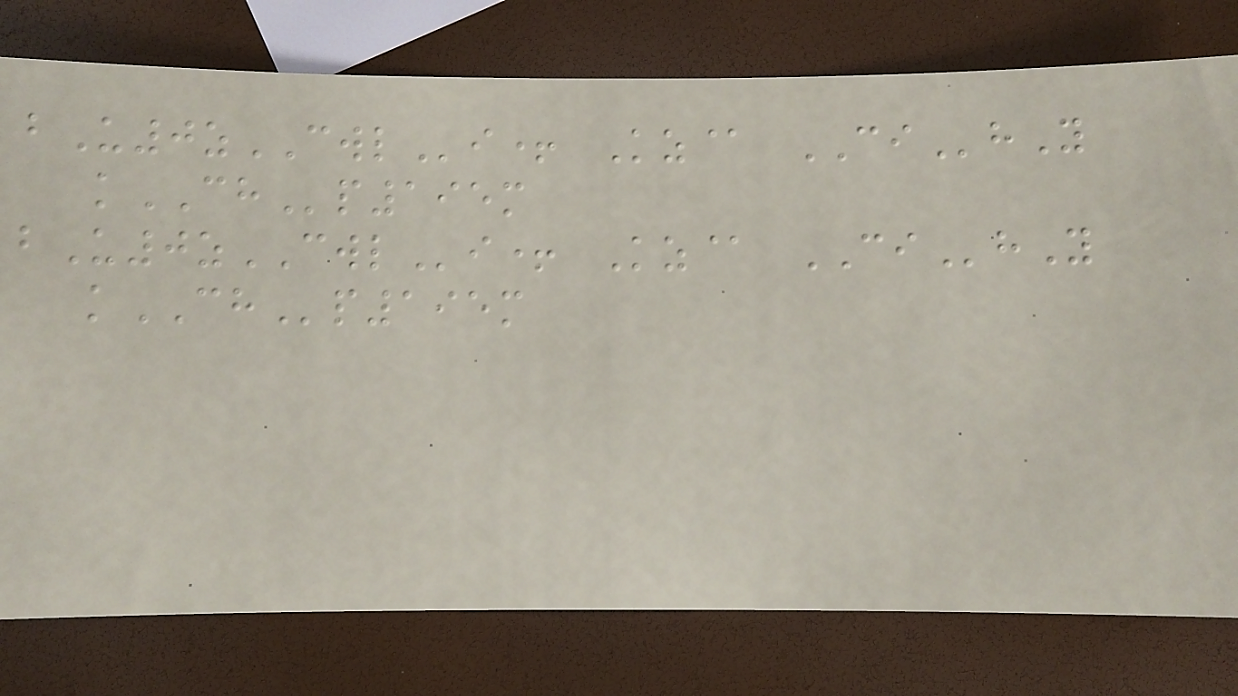bU0zCWLi+ Kz@ CIhY
kCHp195m
bU0zCWLi+ Kz@ CIhY
kCHp195m
